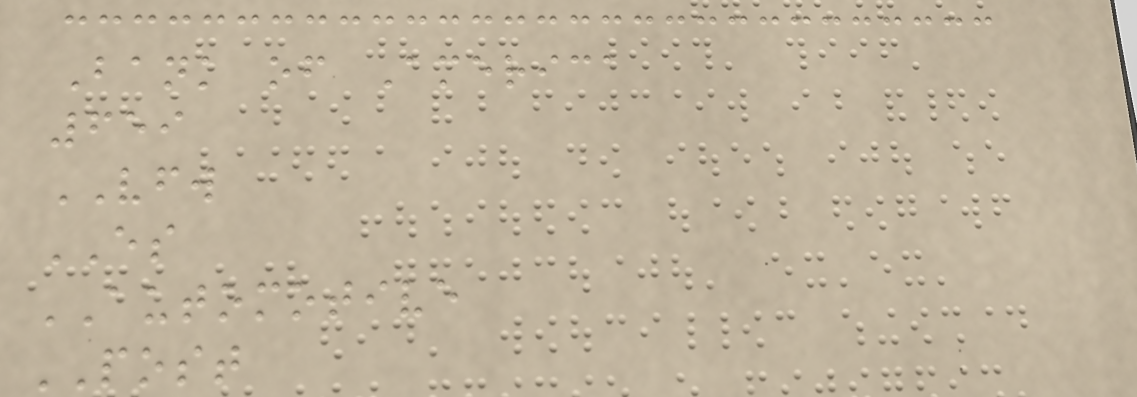Bank of America
659
VFW
ES
AUTOMOTIVE
POST
